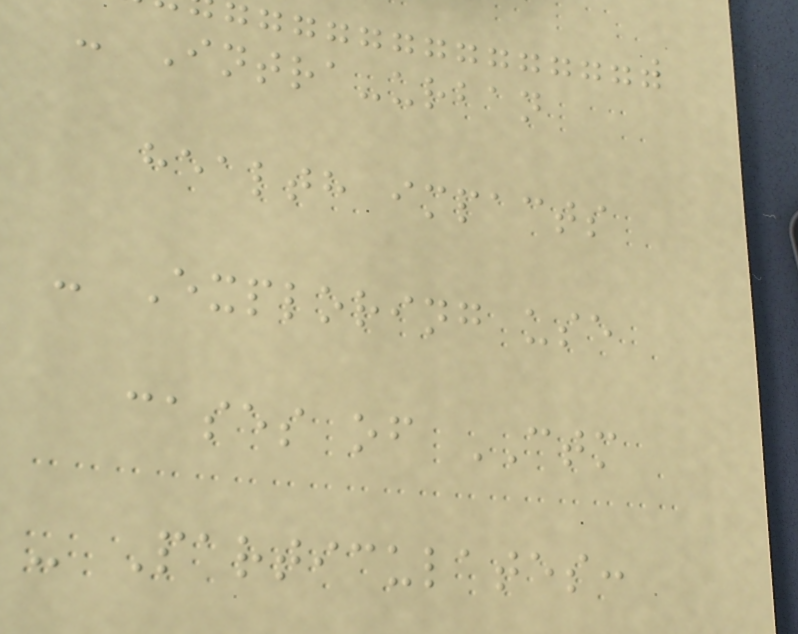- Intra-urban
health impacts
- Exploring use
cases of CTM
- Particulates:
